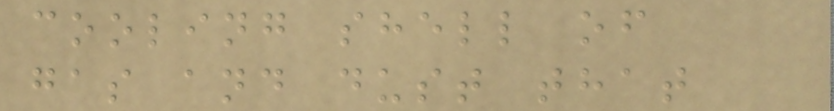cooling shell of
gas and dust that
